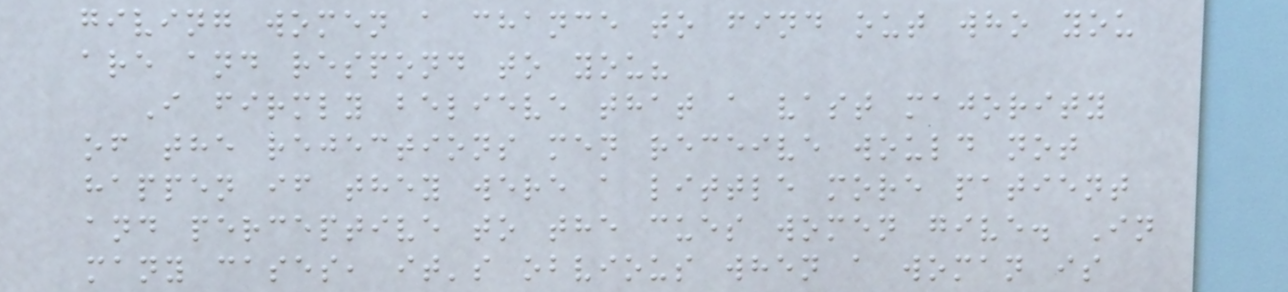giving women a chance to find out who you
are and respond to you?
I firmly believe that a vast majority
of the rejections men receive would not
happen if they were a little more patient
and perceptive to the cues women give. In
many cases, it's obvious when a woman is
